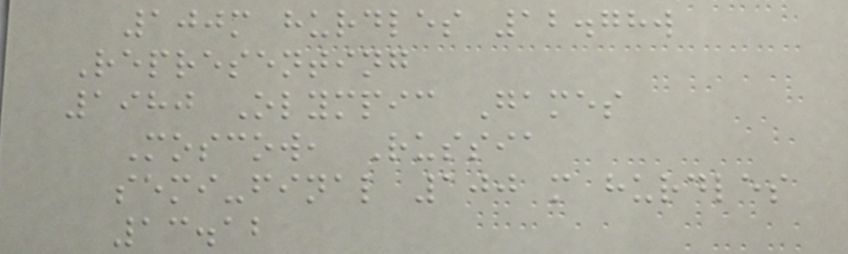100m hurdles 12.78w
Representing
1980 Olympic Games
Moscow, Russia
semi-final 100 m hurdles
13.12
